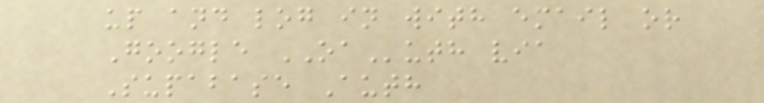up and log in with email or
Google OAuth via
Supabase Auth
